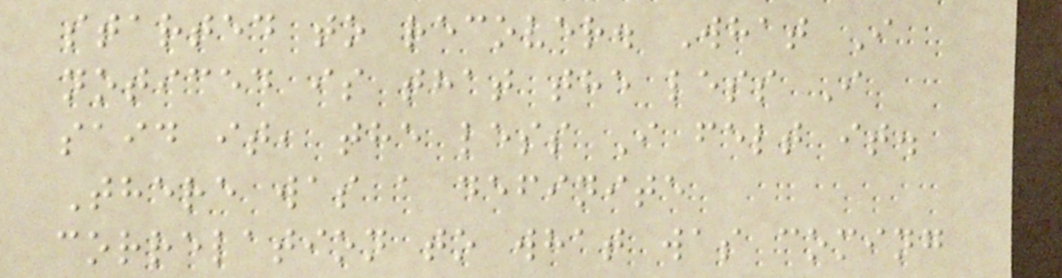started to recover. What I
noticed is that the less I
said it, the less I felt it.
There was a definite
correlation to what was coming
